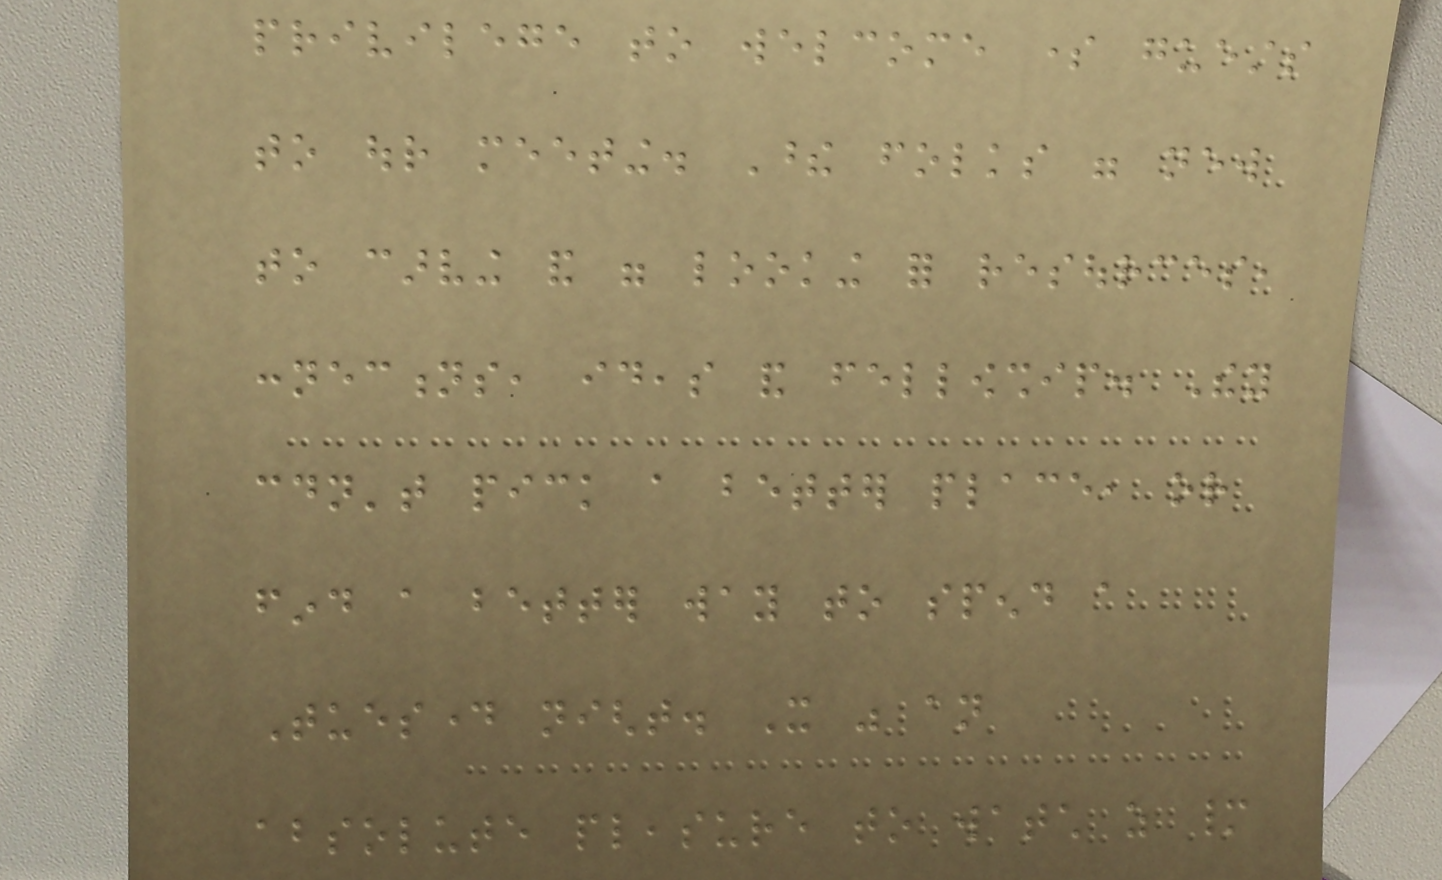privilege to welcome some guests
to our meeting. These folks were new
to carving and were looking for resources,
connections, ideas and fellowship. They
couldn't pick a better place, or
find a better way to spend a
Tuesday night. It was an
absolute pleasure to watch as many
